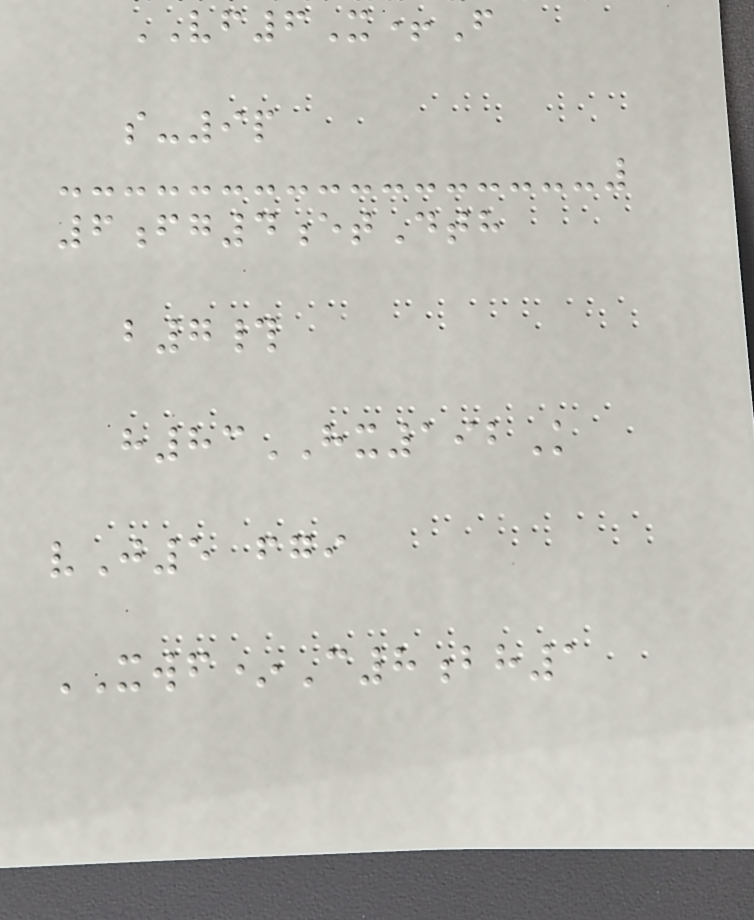VF6X+F
s-9p
6fg4etDth
b7#
h83HX192K
vJ5 fgi
XWF*C8bh1
